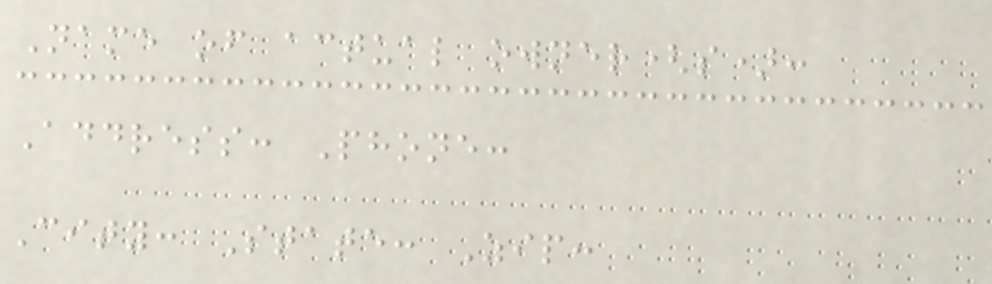Name of actual owner(s):
Address: Phone:
City: State: Zip:
